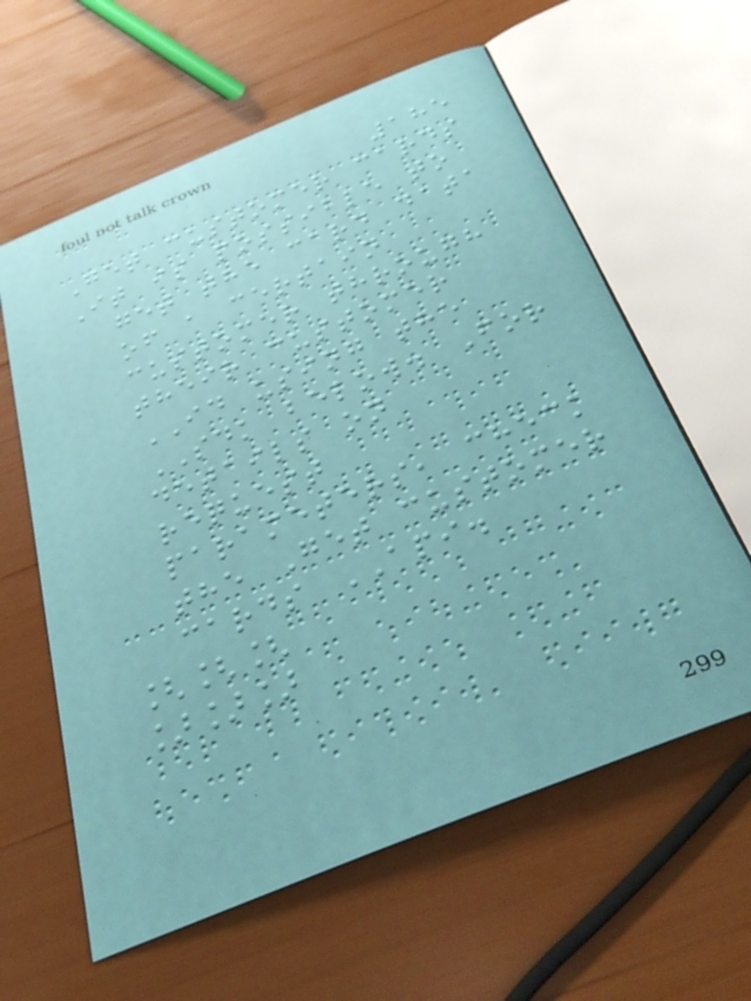185
Get customer cards
It is possible to
get the card data
of a certain
customer through
their customer
ID using the
SDK below. For
details on
request
parameters, check
the Get customer
cards API.
[[[
]]]
